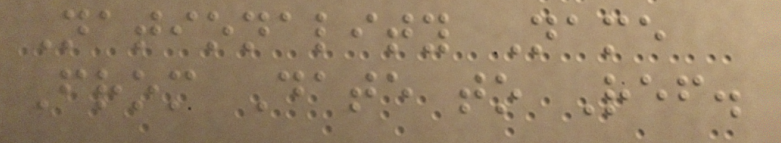Nationality Name
From Date to Ref.
